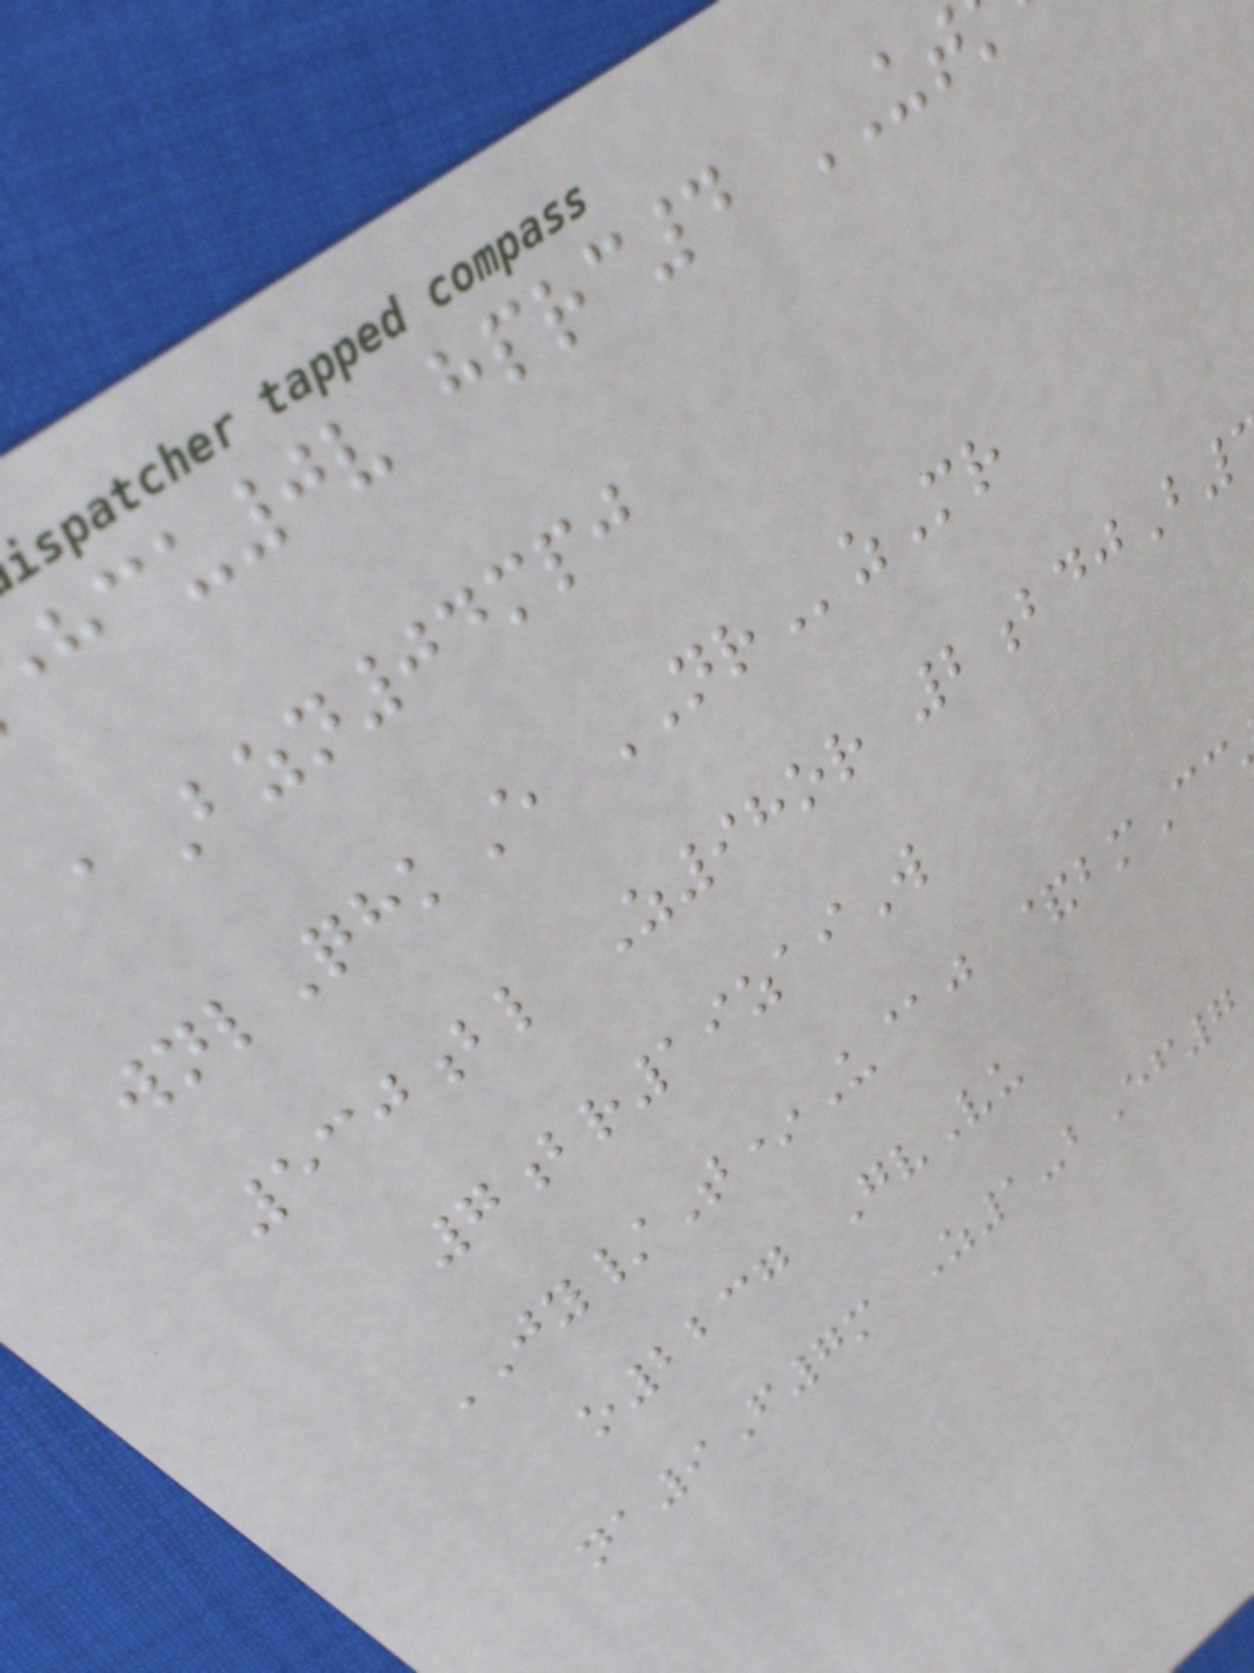u0v hprc4 UT
aBzn04mpj
wnlQhkE NRzMr
530bl Z98or 2bdjB
7br19zaiW
JY/T*U@j &bmCc
o2237 GvVu
na9F7m Z1-bEf7
